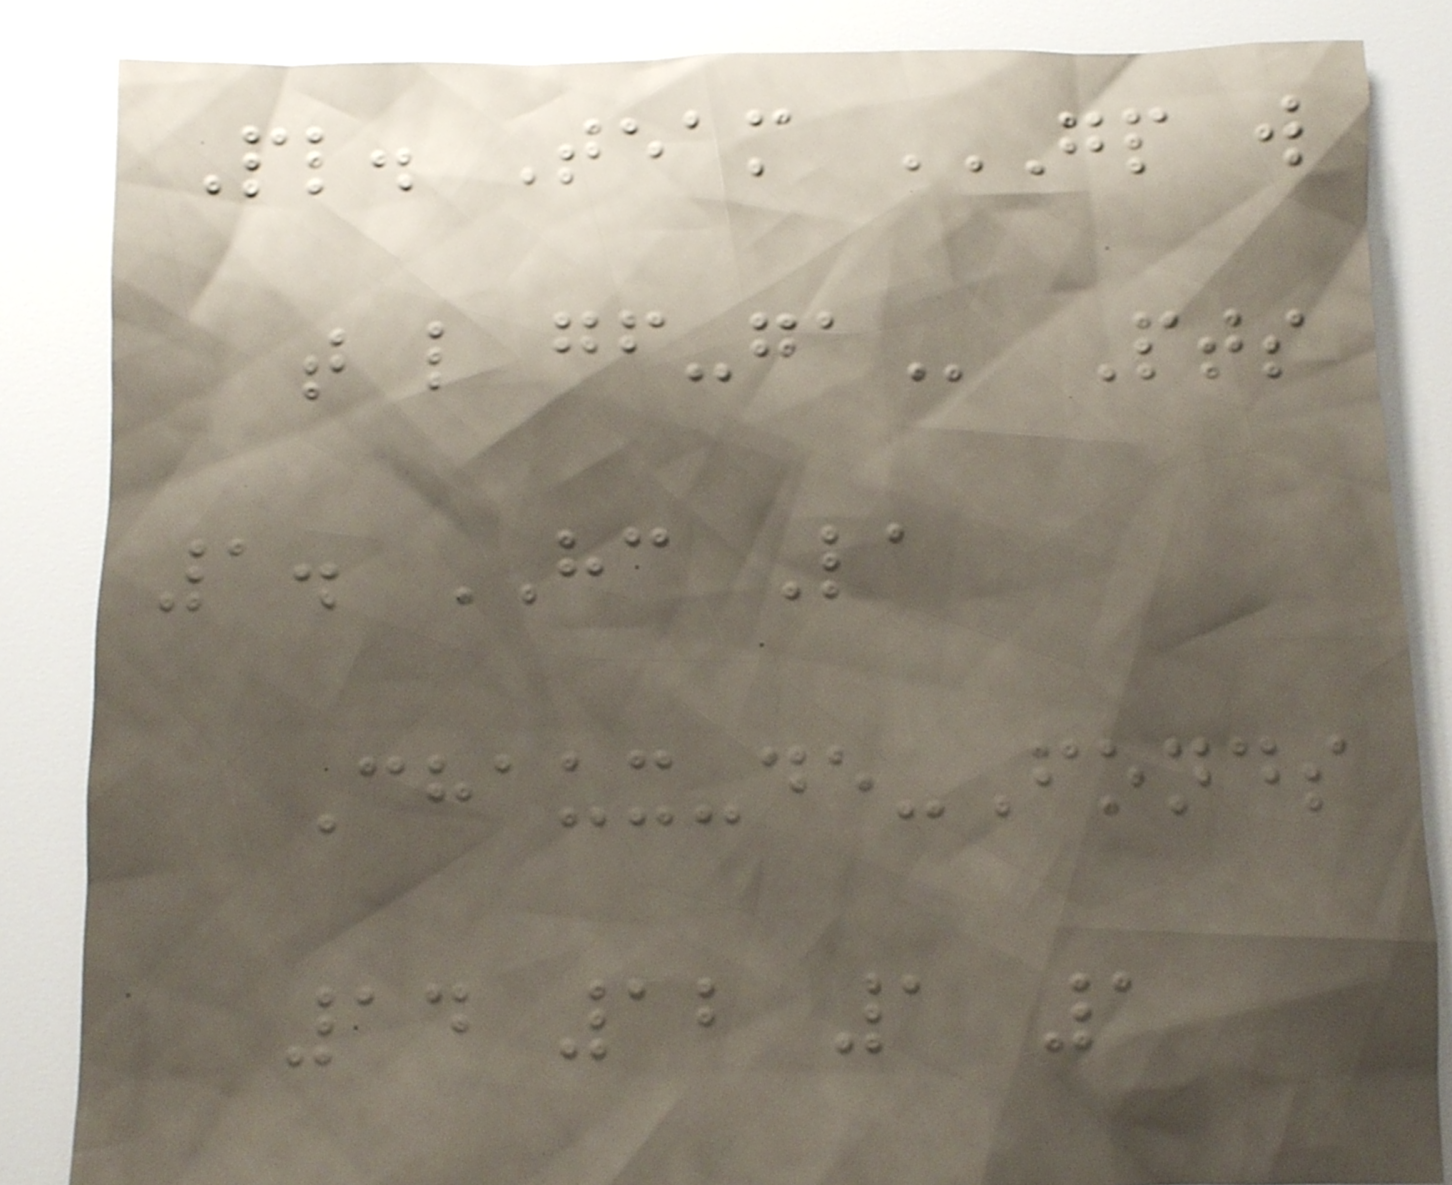Pl. Team GP W
T L GF-GA Pts
1. HC La
Chaux-de-Fonds
14 12 1 1
